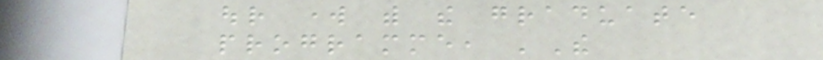our work with the graduate
programme, 'The
